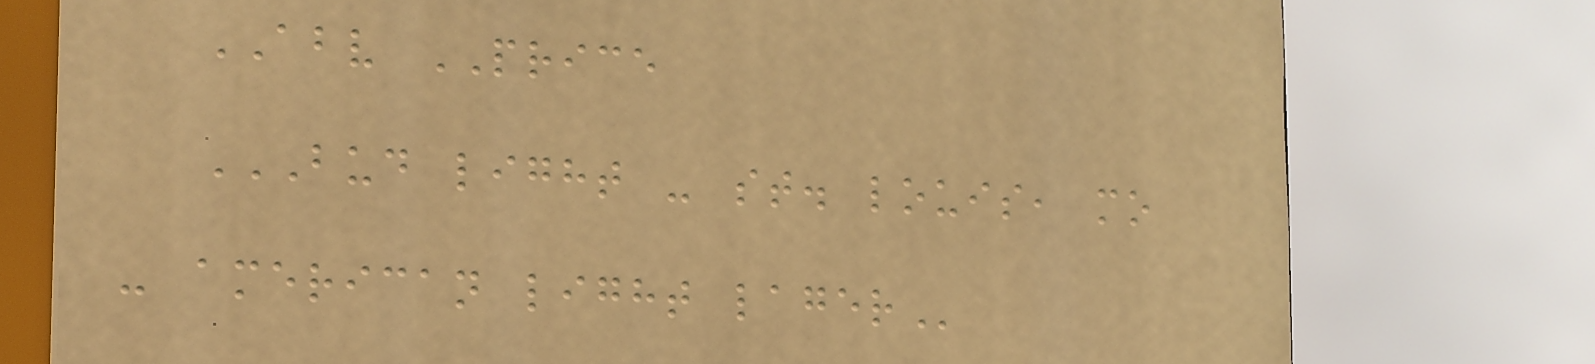ABV PRICE
BUD LIGHT - ST. LOUIS, MO
- AMERICAN LIGHT LAGER
